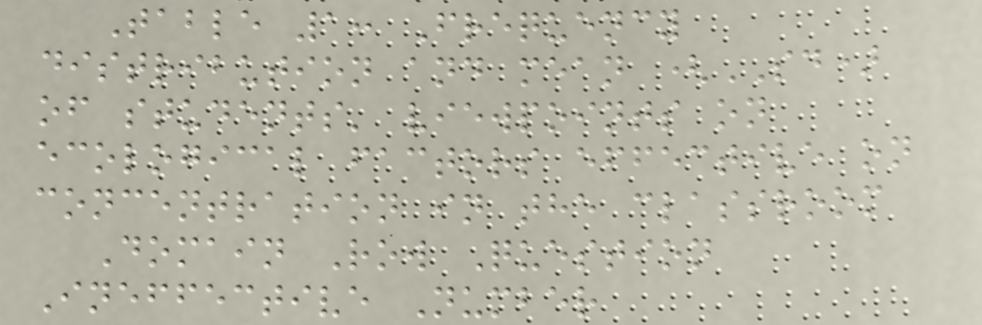Table 1: Frequency
distribution and mean (SD)
of students' viewpoints on
ecological factors effective on
concentration in the classroom
Domain Row Question
Ineffective Number
